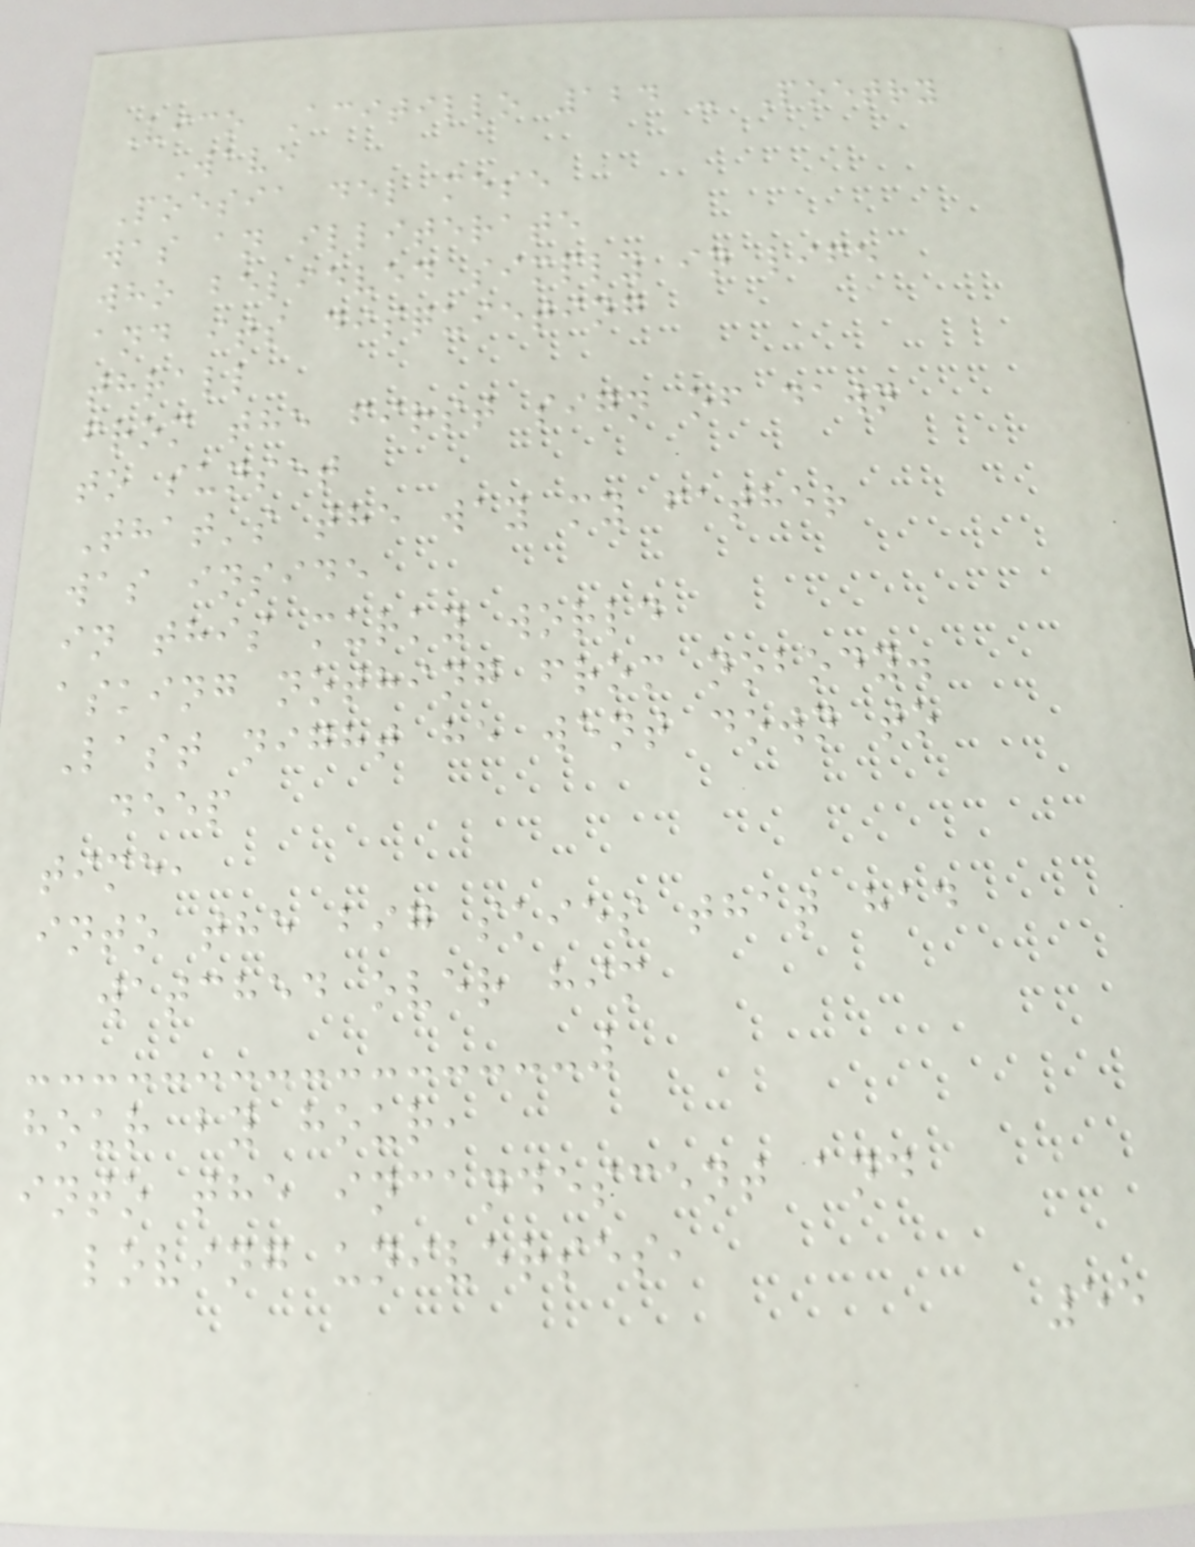Vico Acitillo 124 - Poetry
Wave
Poesia del mese
was an illiterate
who believed simply in life
and its disquieting
thrall
from the first sign of dawn
to sunset
That's the way my father
was inside
in this murky world
asking nothing from nobody.
Last night he went down to
deep
time,
into the big skies that had
watched over him
hour by hour,
into the incandescent and
loving universes,
55
